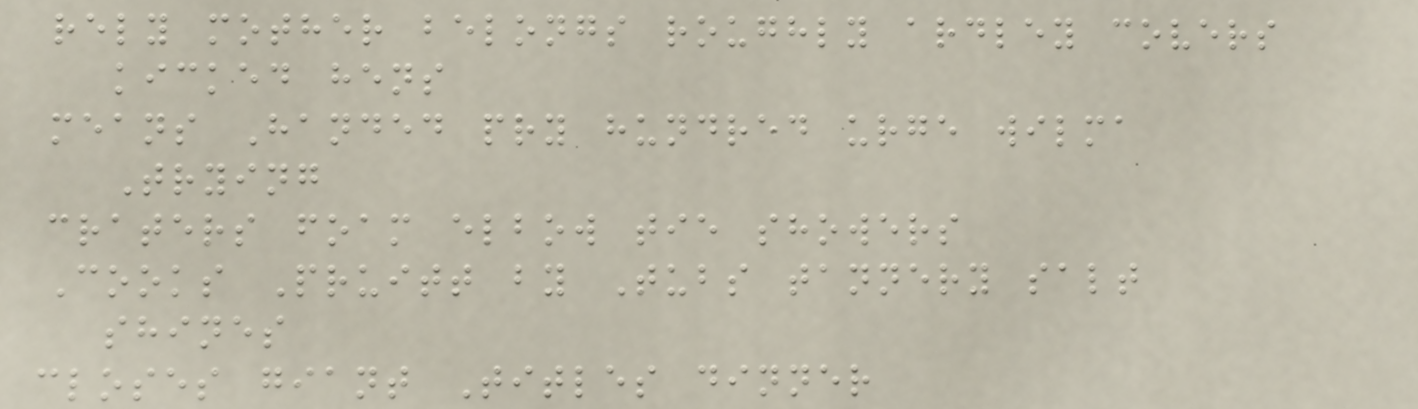rely mother belongs roughly ardley covers
kicked hens
means Handed pry hundred urge wilma
Trying
craters foam elbow tie showers
Cooks Pruitt by Tubs tannery salt
shines
closes giant Titles dinner
